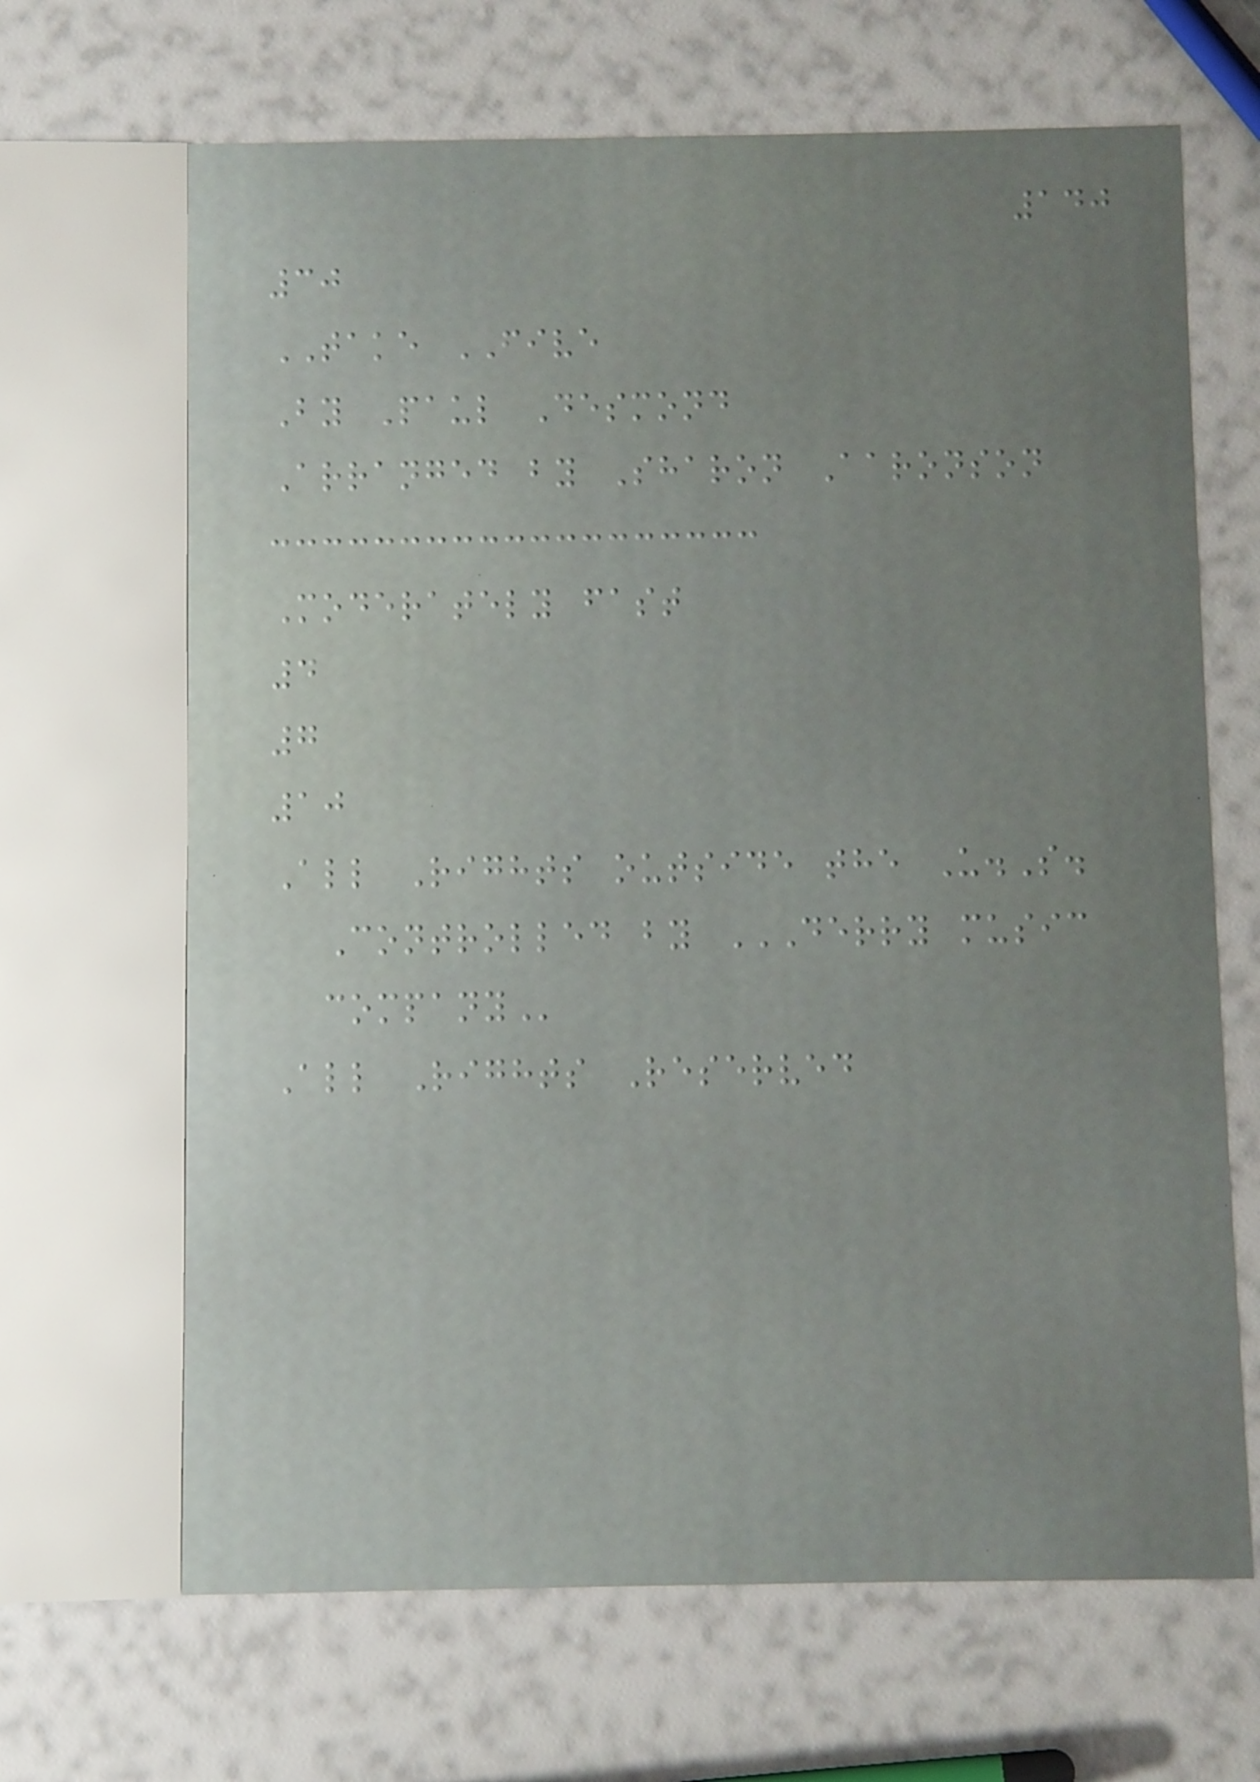140
30
TAKE FIVE
By Paul Desmond
Arranged by Sharon Aaronson
Moderately fast
4
7
10
All Rights outside the U.S.
Controlled by DERRY MUSIC
COMPANY
All Rights Reserved
